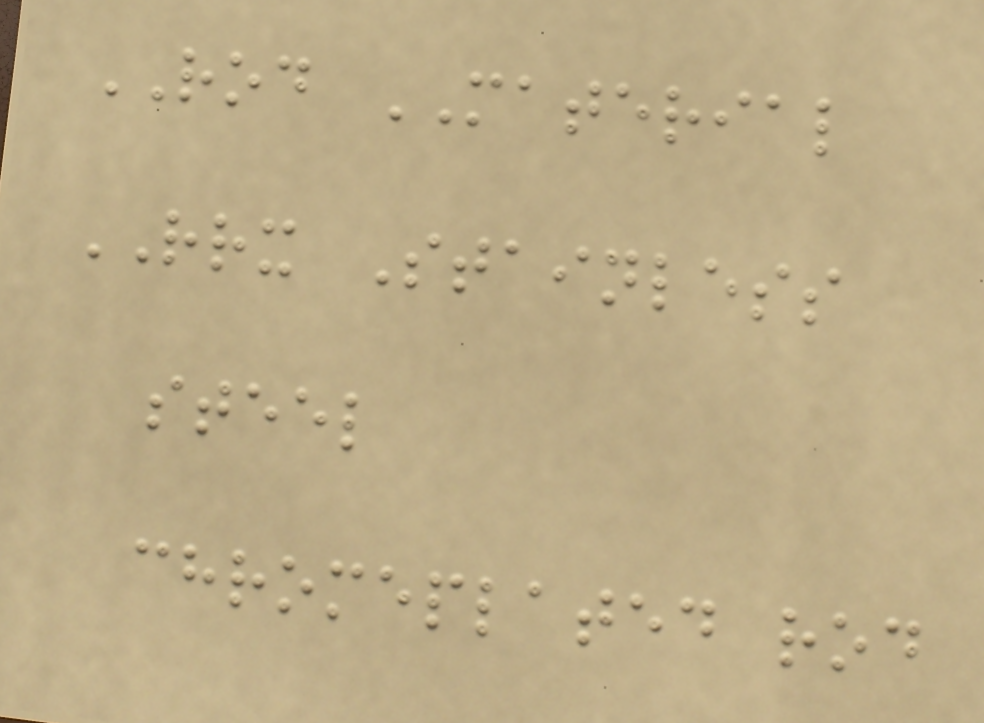ROD MATERIAL
RRX Stainless
steel
chromeplated rod
